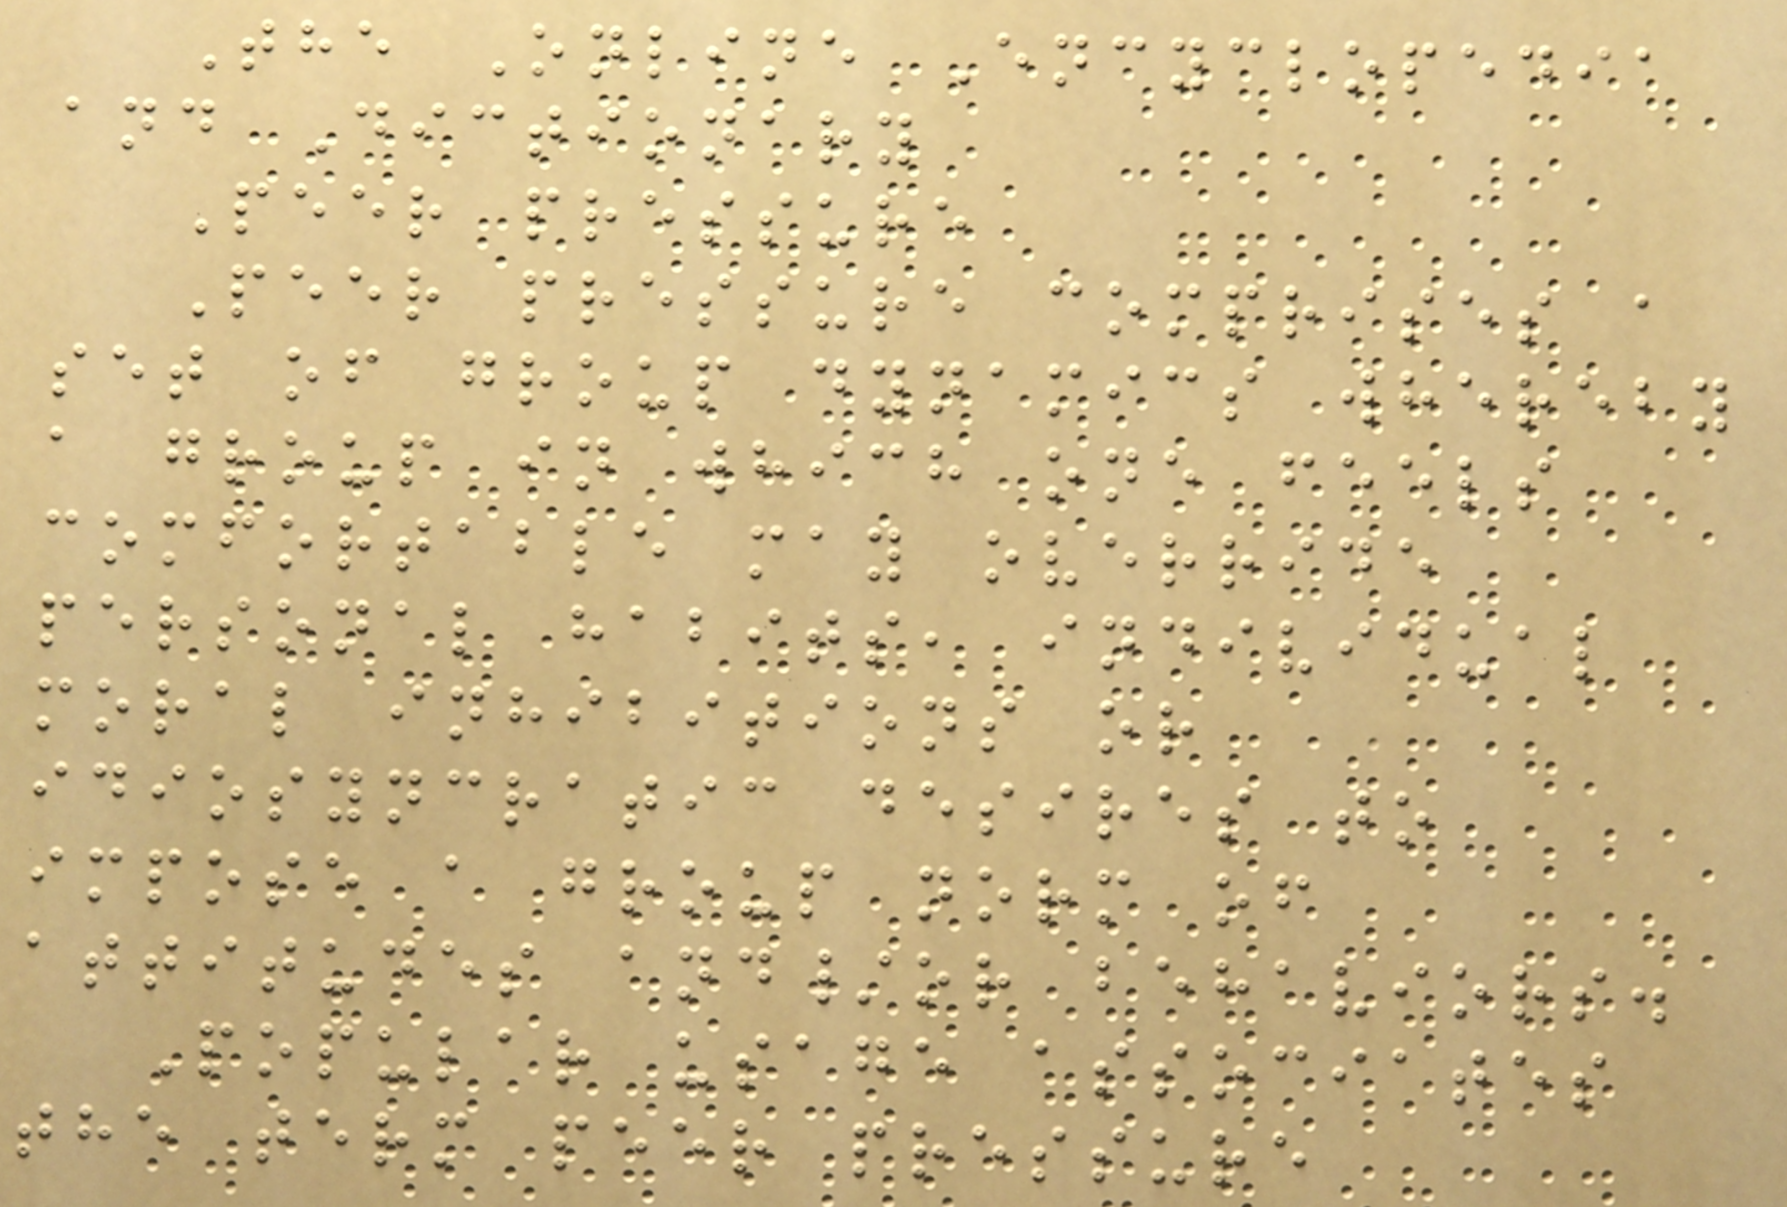The Online Encyclopedia
and Dictionary
Peer pressure
Peer pressure comprises a
set of group dynamics whereby
a group in which one feels
comfortable may override
personal habits, individual
moral inhibitions or
idiosyncratic desires to
impose a group norm of
attitudes and/or behaviors.
Popular usage associates
the term peer pressure
